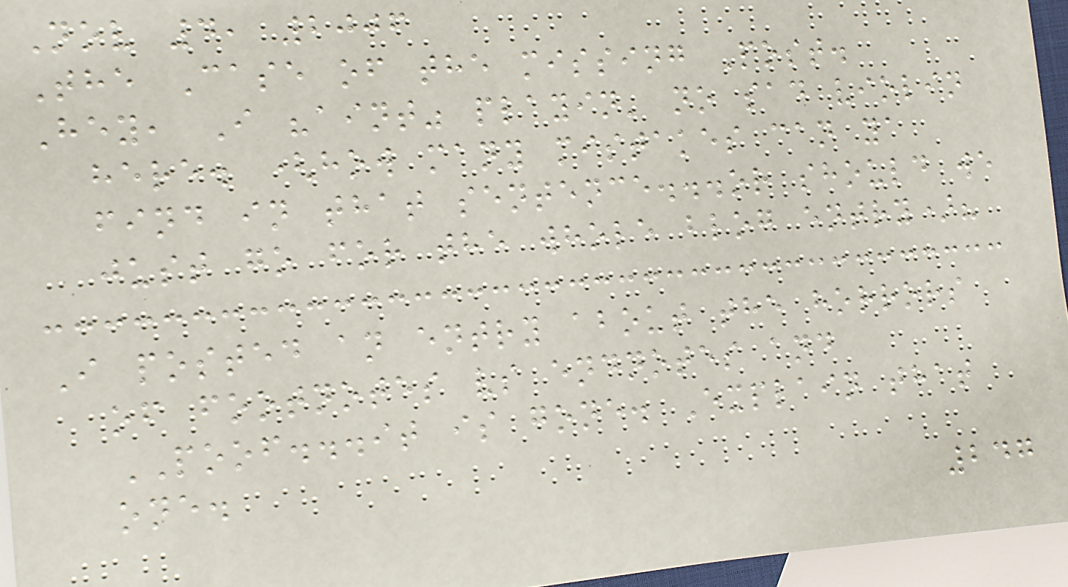Nov 4, 2006
The Case of the missing Post.
Hey, I "aint" playin' no sad violin
here. (how many mistakes can ya
find in that sentence...or should we
just go for the whole blog entry)?
I posted an entry about the horrors
of footnotes vs endnotes and
POOF...it is gone. Explain that
one.
247
